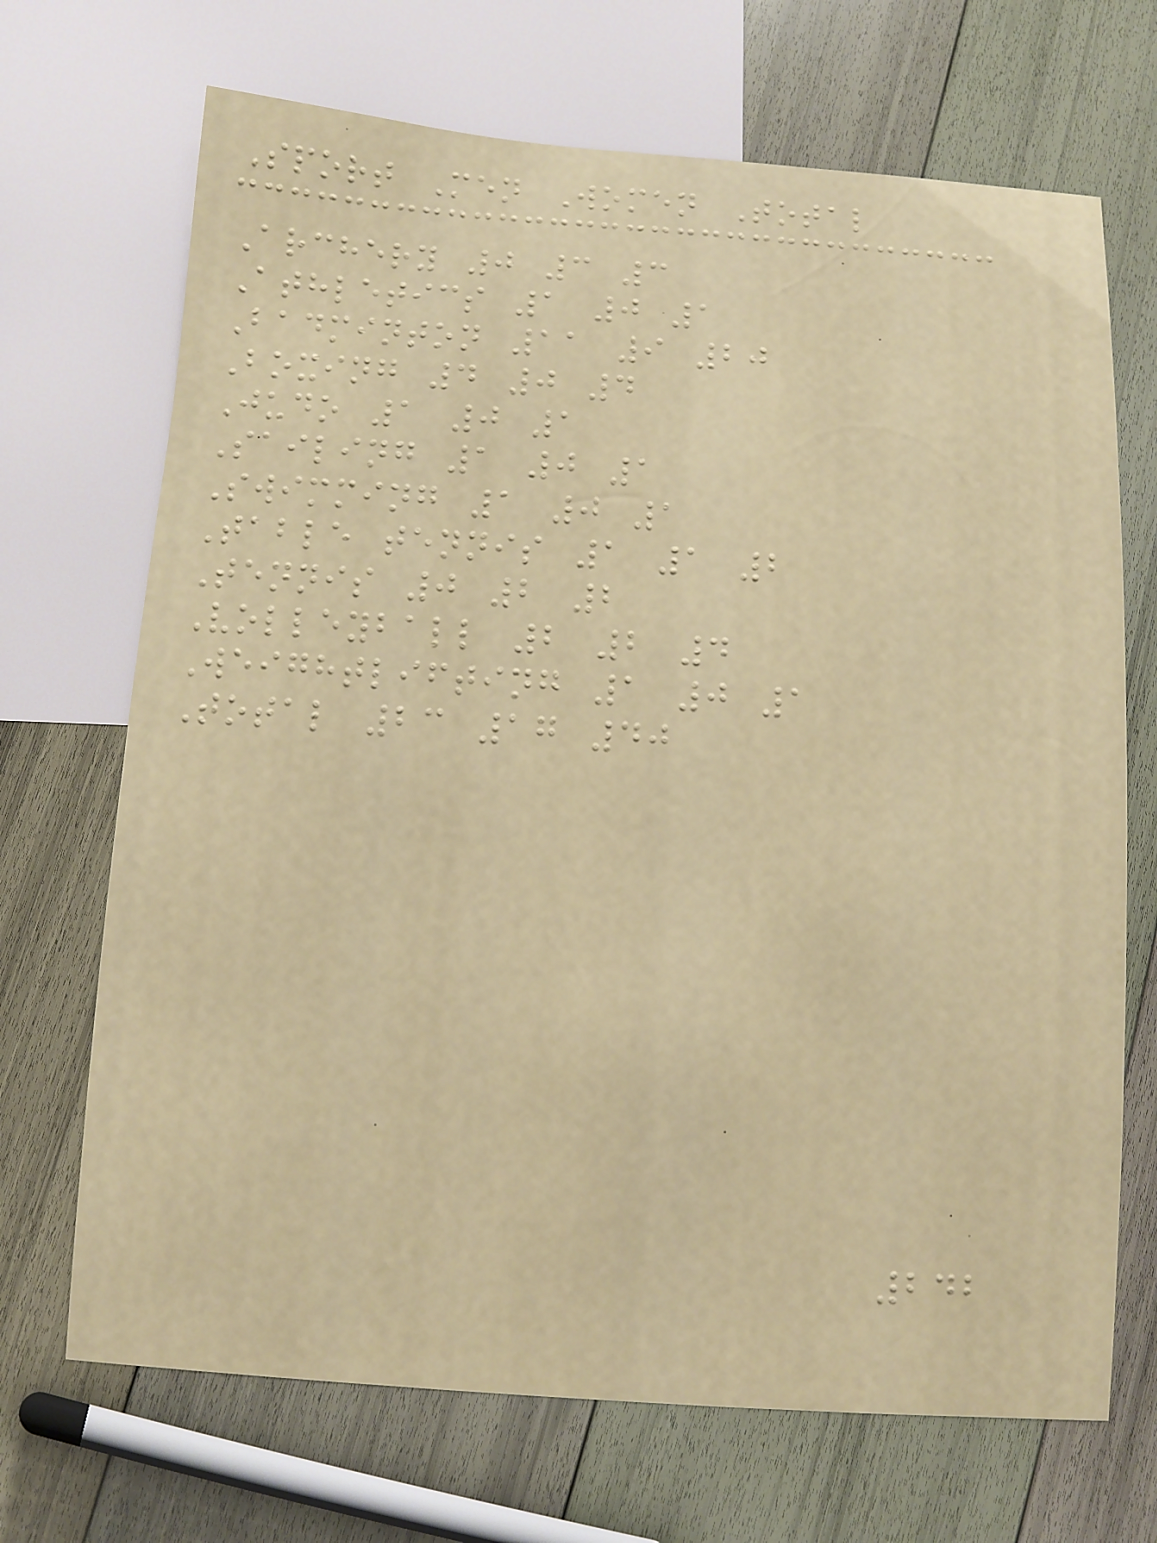Sport Men Women Total
Archery 0 3 3
Athletics 1 0 1
Badminton 11 9 20
Boxing 4 0 4
Judo 1 0 1
Sailing 1 0 1
Swimming 1 0 1
Table tennis 1 1 2
Tennis 0 2 2
Volleyball 2 2 4
Weightlifting 1 0 1
Total 23 17 40
242
